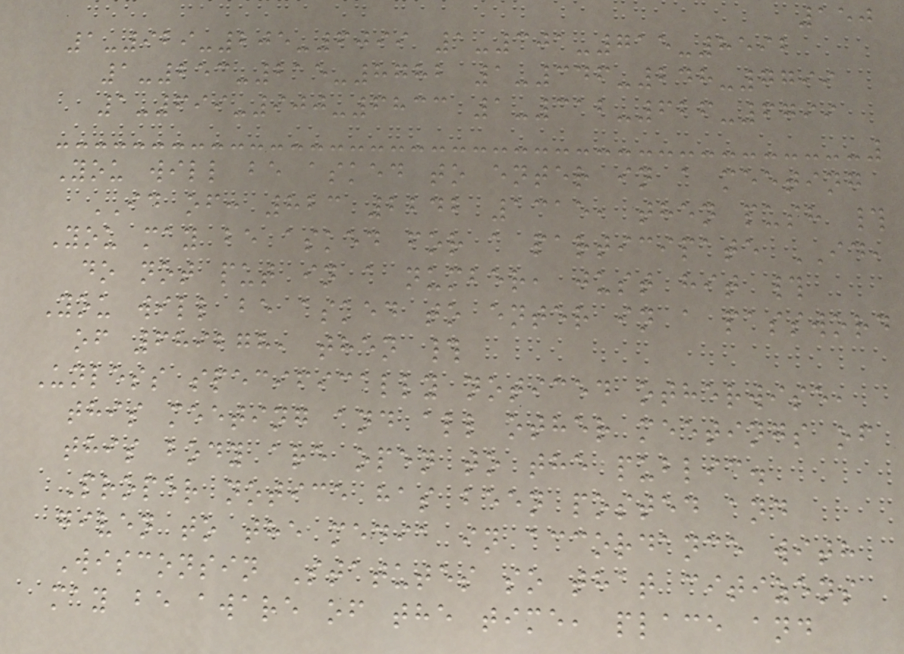150
1-929-205-6099 1-301-715-8592
1-253-215-8782 1-346-248-7799
1-699-900-6833 1-312-626-6799
You will be asked to enter in a meeting
ID of: 823 2242 1315, then push #
You may be asked for a participate ID,
do not put in a number, just hit #
You will be asked to enter in a password
of 689278, then #
Unless specifically noticed otherwise,
this meeting and all other meetings of
this body are open to the public.
Proper notice has been posted and
given to the media in accordance with
Wisconsin Statutes so that citizens
may be aware of the time, place and
